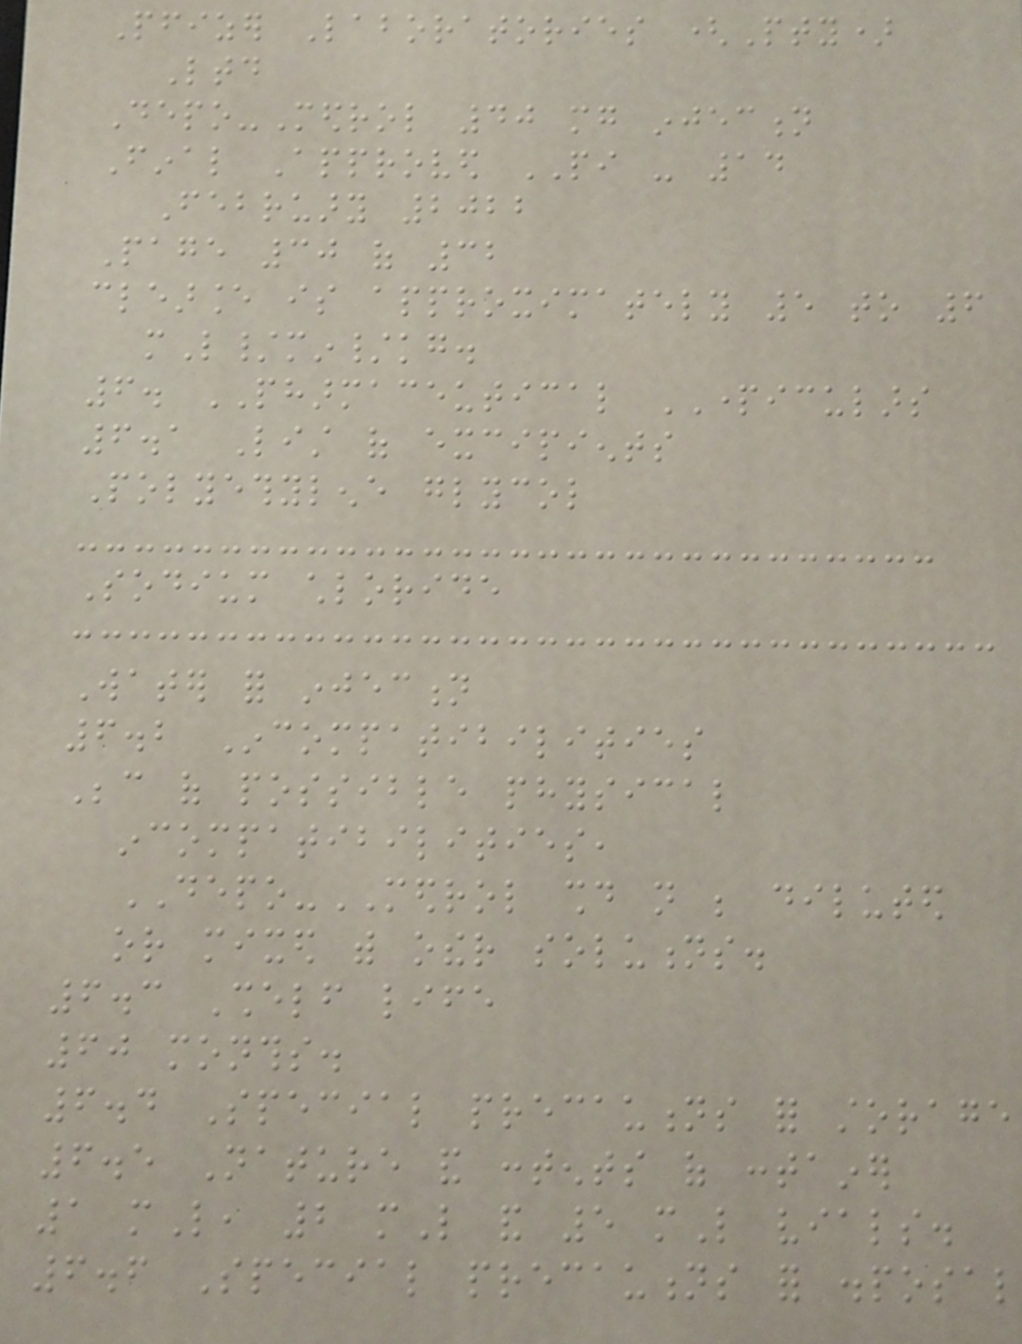Pfizer Laboratories (Pty)
Ltd
Depo-Medrol 40 mg injection
Final Approved PI - 14
February 2022
Page 30 of 32
clearance is approximately 5 to 6
mL/min/kg.
6. PHARMACEUTICAL PARTICULARS
6.1 List of excipients
Polyethylene glycol
Sodium chloride
Water for injection
6.2 Incompatibilities
Because of possible physical
incompatibilities,
DEPO-MEDROL should not be diluted
or mixed with other solutions.
6.3 Shelf life
60 months.
6.4 Special precautions for storage
6.5 Nature and contents of container
1 mL, 2 mL and 5 mL vials.
6.6 Special precautions for disposal
